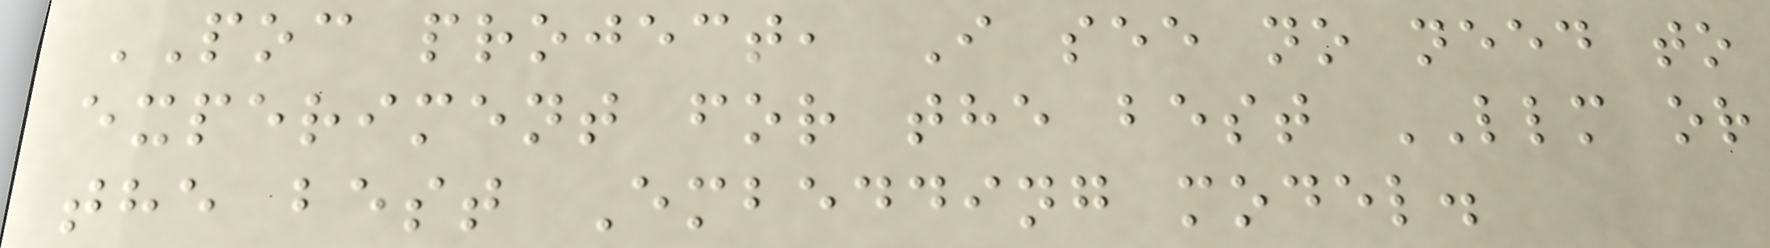POC project, I see no need to
experiment for the best LLM or
the best Embedding model.
